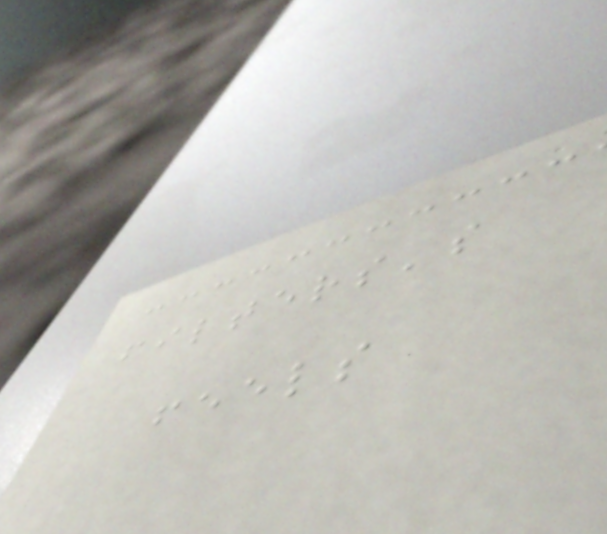filters's
feels
